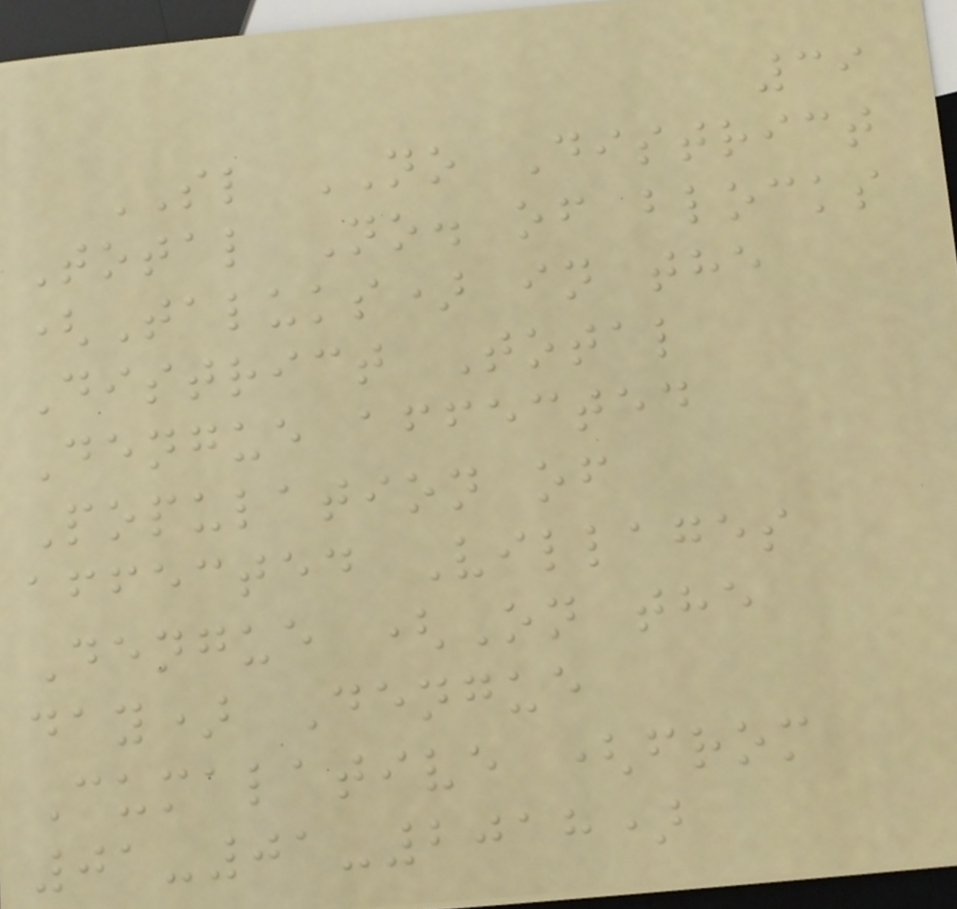39
SL NO District
Total No. of blocks
(Taluks) in the
District Total
Dengue affected
Population of
affected Villages
Dengue (On the
day) Dengue
Cumalative (from
01-01-2018)
